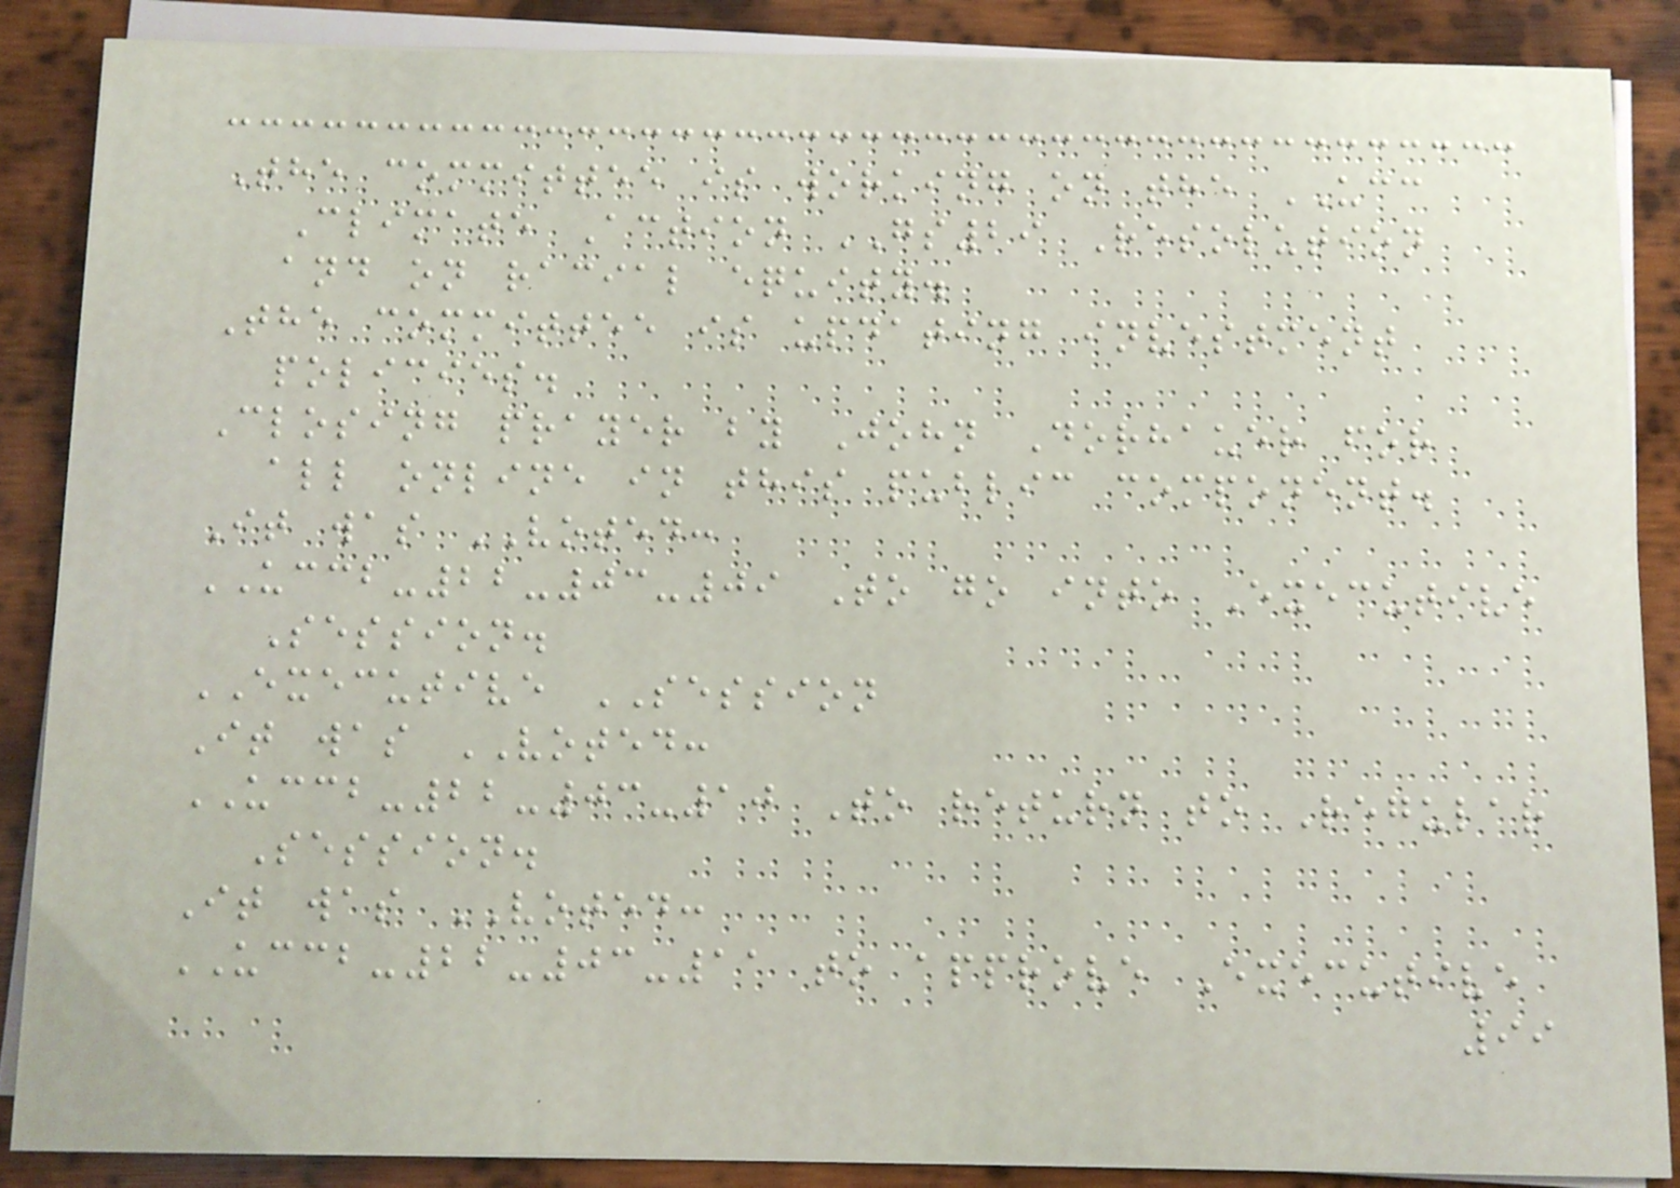The committee is working on the UCC
Climate Action GS29 Resolution
and on racial equity.
The committee is updating investment
policies.
Closing prayer by John Dorhauer for
all online in this public component.
It was VOTED:
UCCB-22-03-09 To go into Executive
Session.
EXECUTIVE SESSION
It was VOTED:
UCCB-22-03-10 To return to Regular
Session.
It was VOTED:
UCCB-22-03-11 to approve Executive
99
